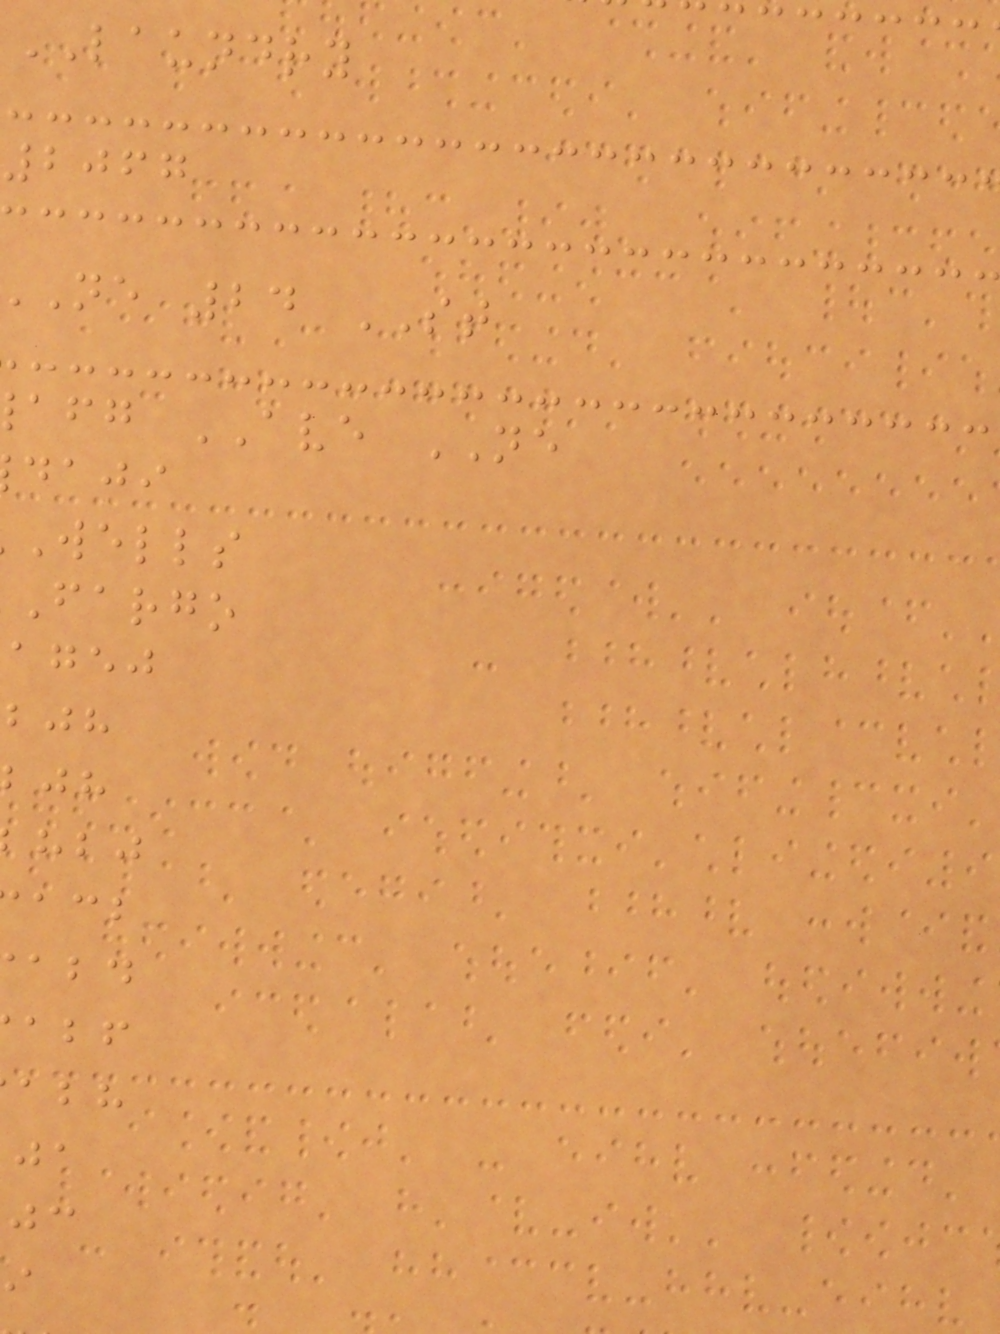LAUNDRY
2067
ne 24 ST
afg AVE NE
daji
wells
fargo
agej
